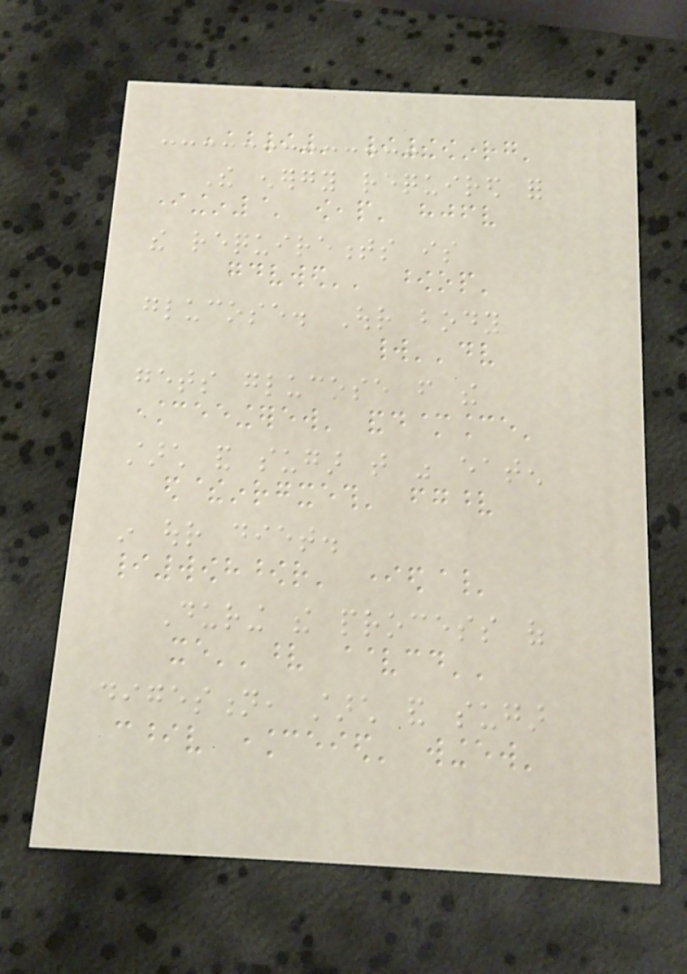The energy required for
the requirements is
glucose. Our body
gets glucose from the
starch and sugar that was eaten
in our diet.
During the process of
digestion, starch and sugar
